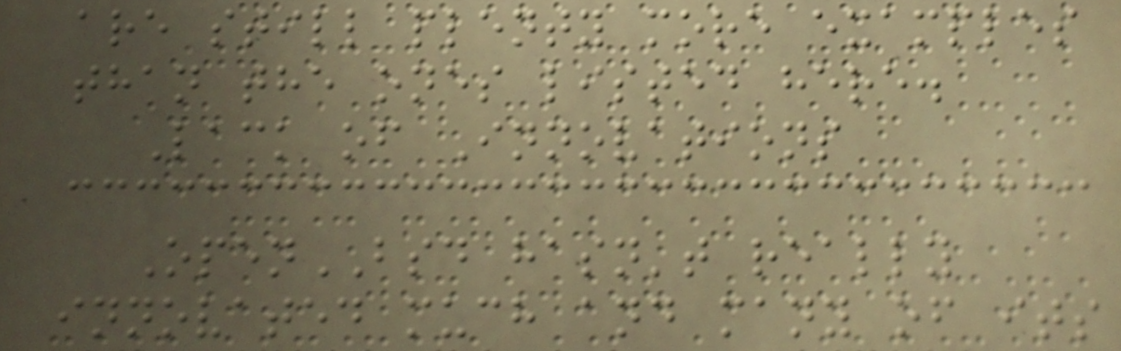are still plenty more examples
than the ones listed here.
Lack of Innovations
OpenBSD hasn't really
innovated much and many of its
